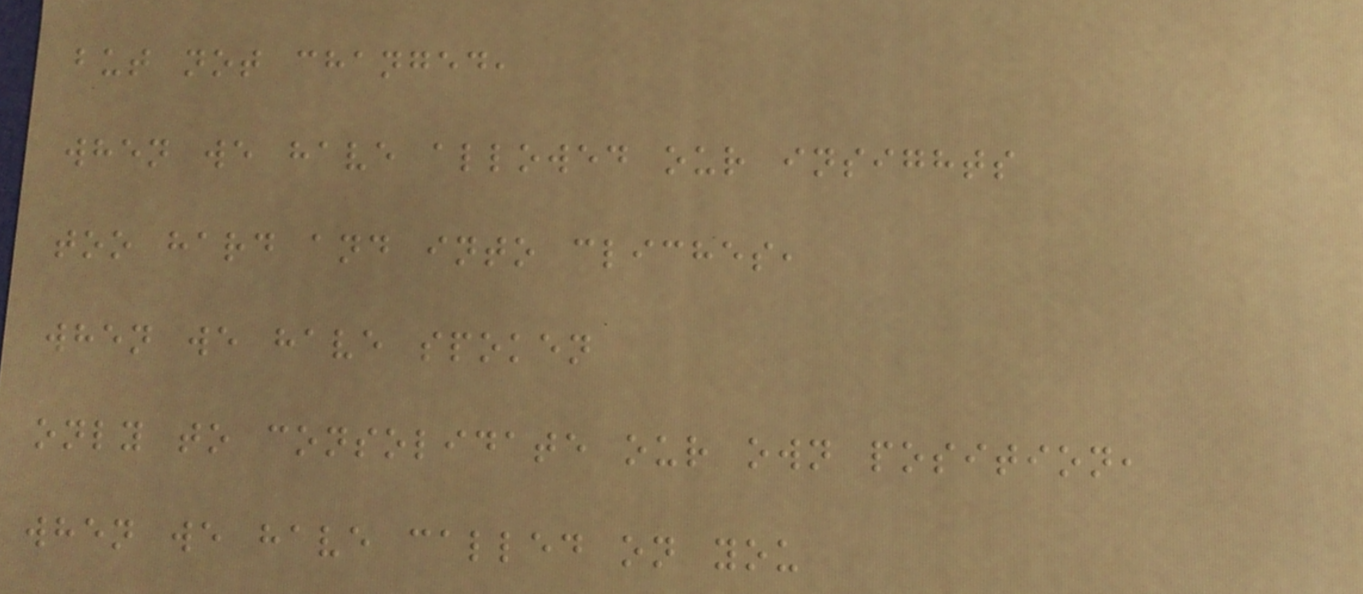but not changed,
when we have allowed our insights
too hard and into cliches,
when we have spoken
only to consolidate our own position,
when we have called on you
